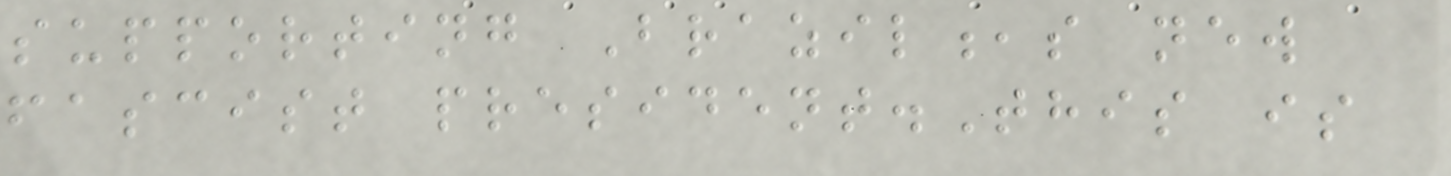supporting Brazil,s new
fascist president.This is
